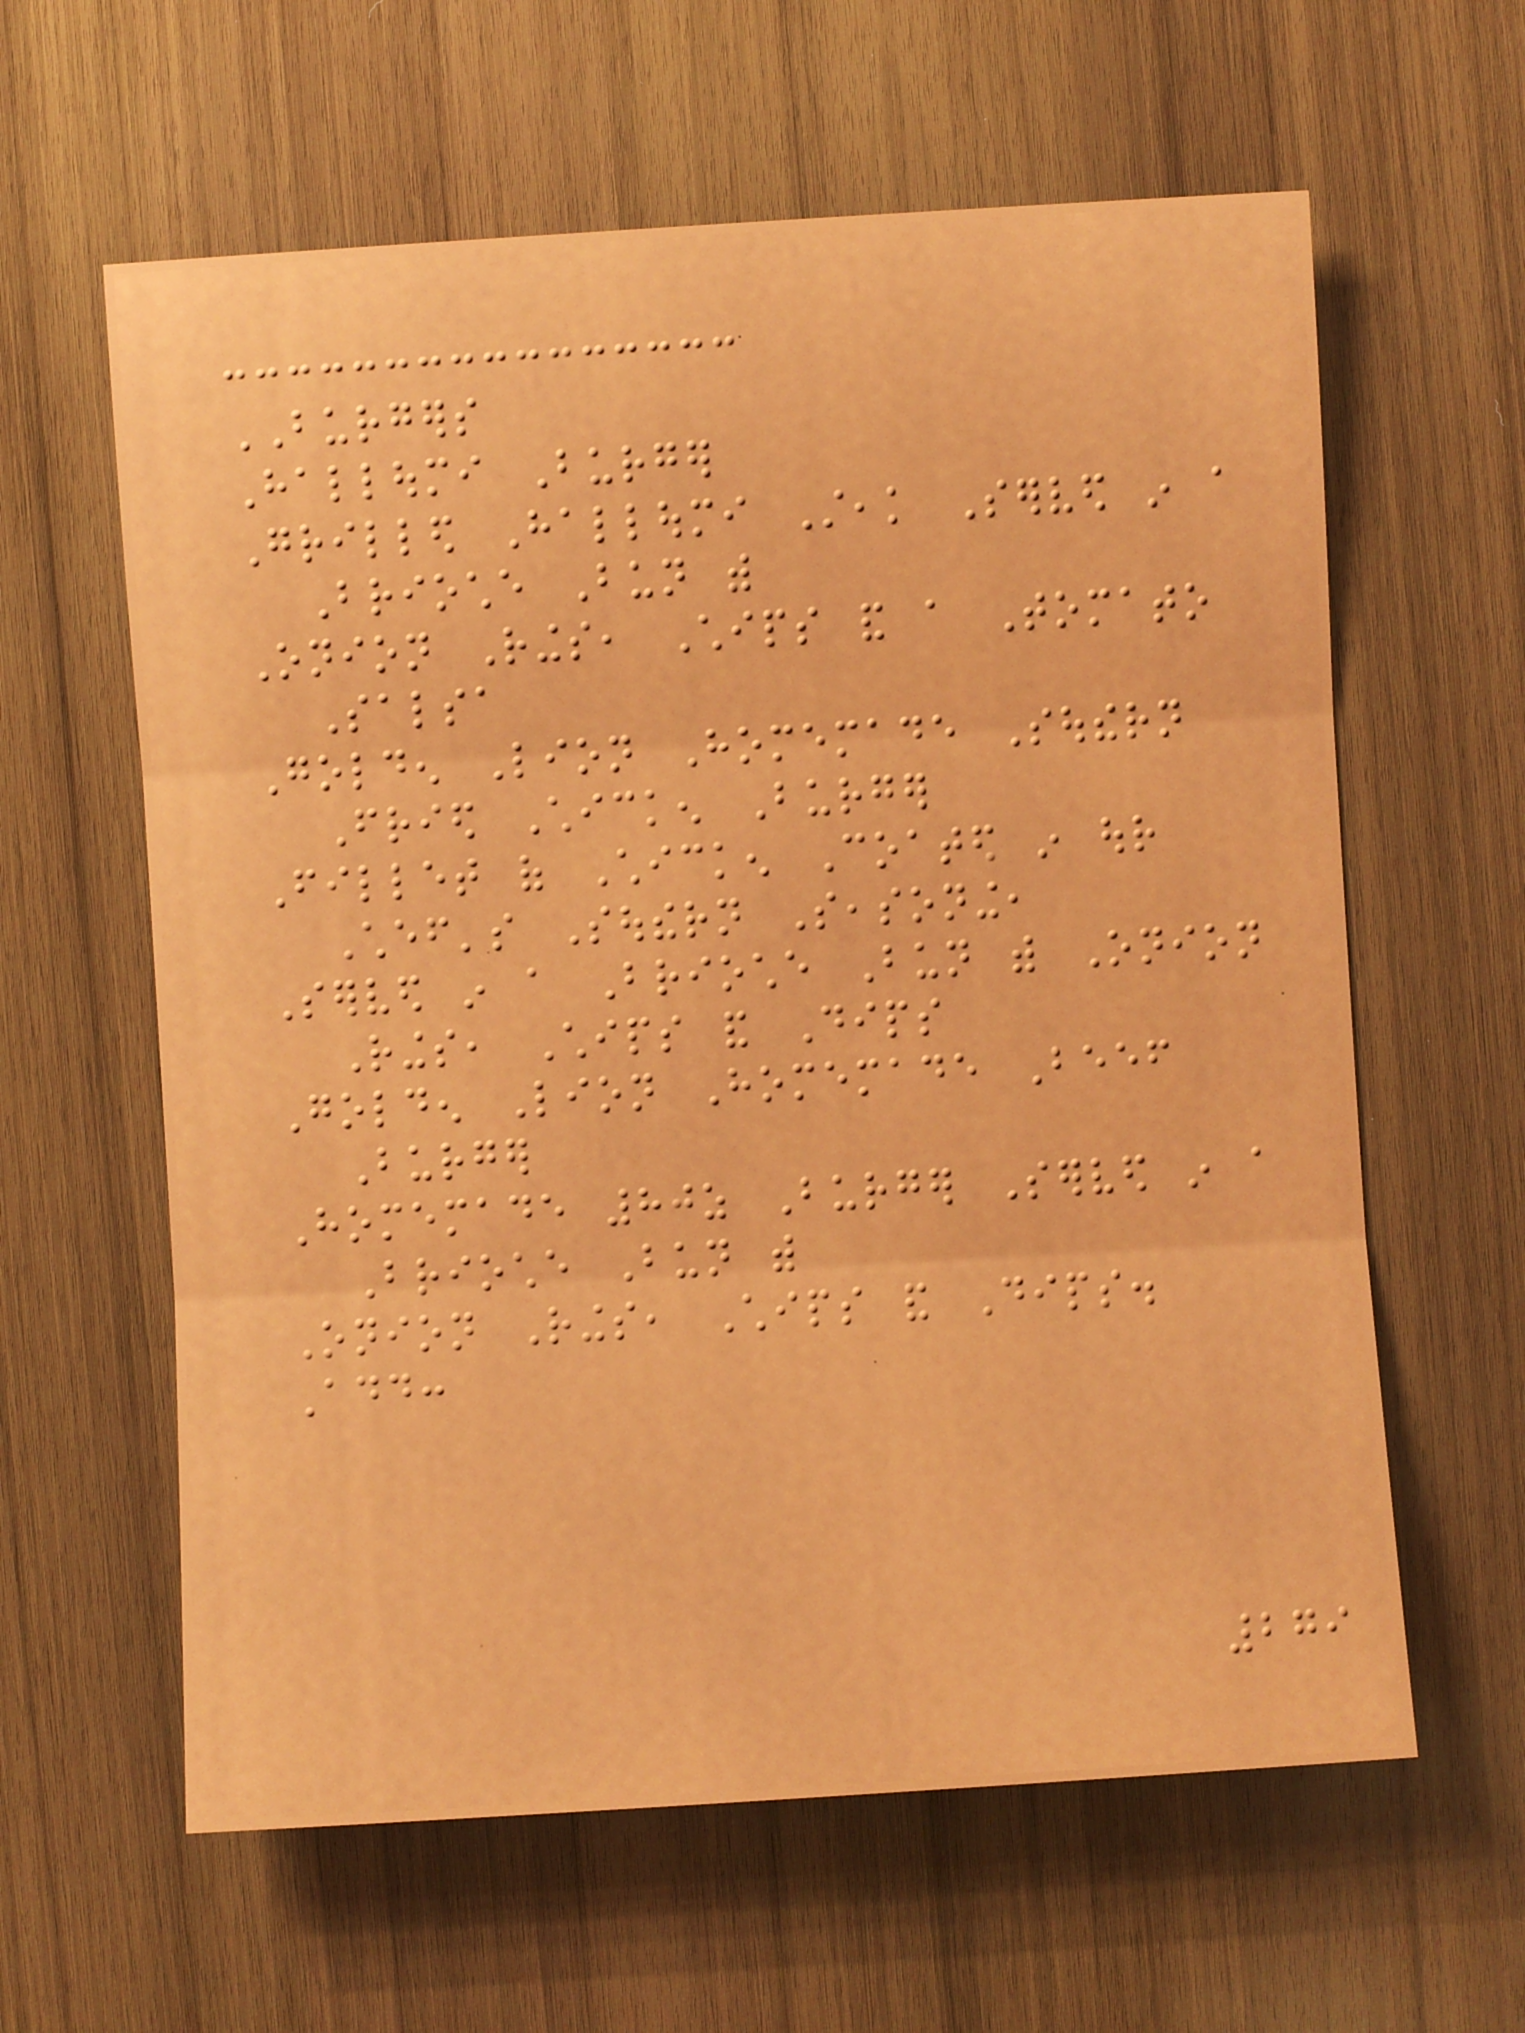BURGERS
Halloumi Burger
Grilled Halloumi Steak Served in a
Brioche Bun with
Onion Rings, Chips and a Tomato
Salsa
Golden Lion Homemade Southern
Fried Chicken Burger
Fillet of Chicken Coated in our
Chef's Southern Seasoning,
Served in a Brioche Bun with Onion
Rings, Chips and Dips
Golden Lion Homemade Beef
Burger
Homemade 80z Burger Served in a
Brioche Bun with
Onion Rings, Chips and Dips.
Add:
279
